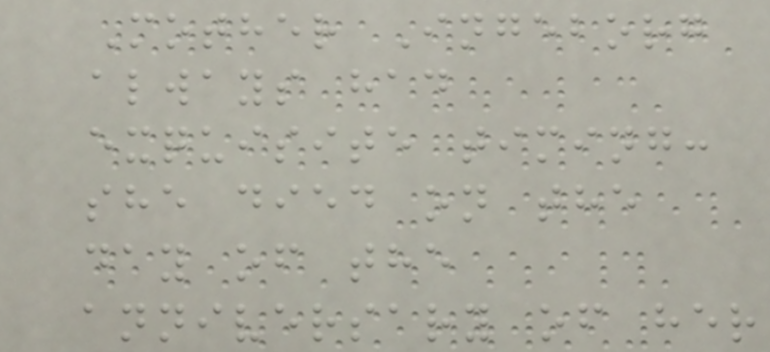Mother Ingeborg
always had
exquisite timing:
she died on the
day of the
anniversary of her
